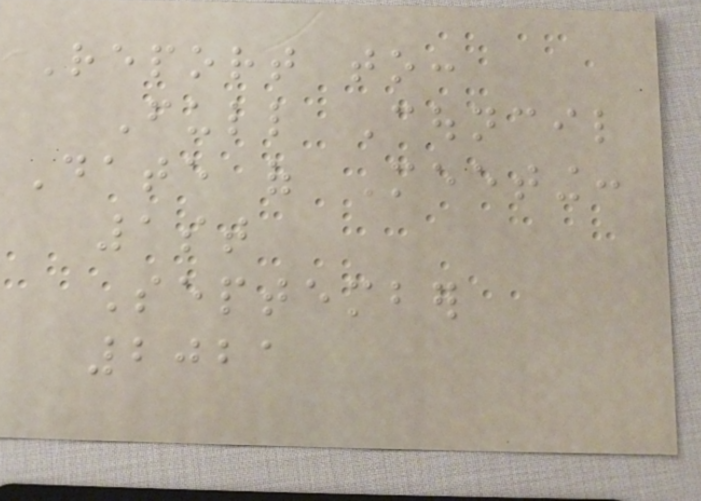Report to:
Full Council
Date of Meeting:
1st
September
2021
